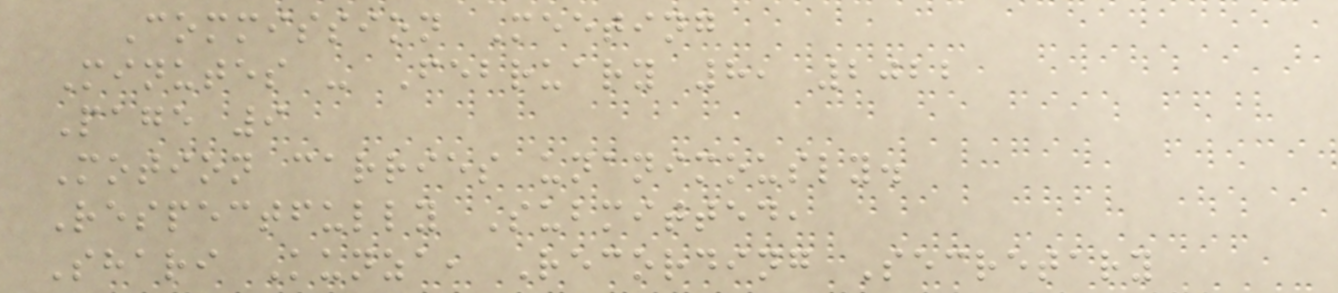Commission Meeting
Minutes - February 8, 2022
Page 9
Motion carries unanimously.
Respectfully Submitted,
Shari Kunza, Recording Secretary
